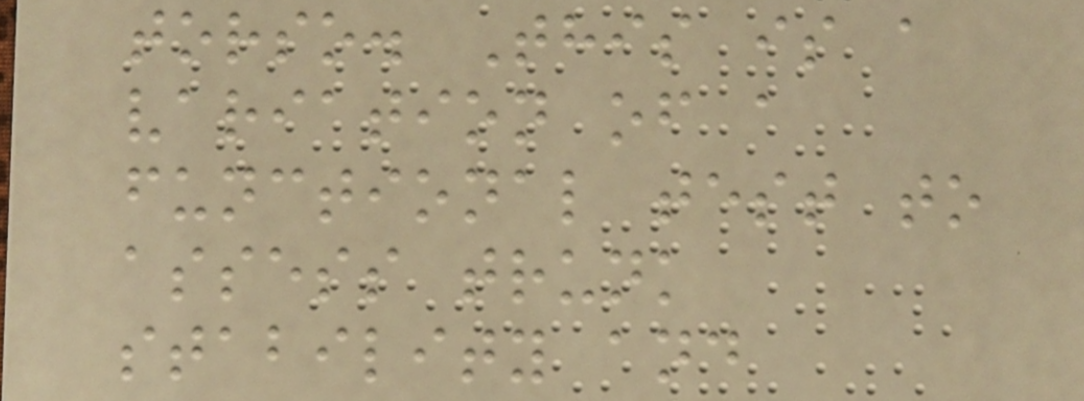torso. This is a
variation of a
functional test to
assess trunk
stability and
